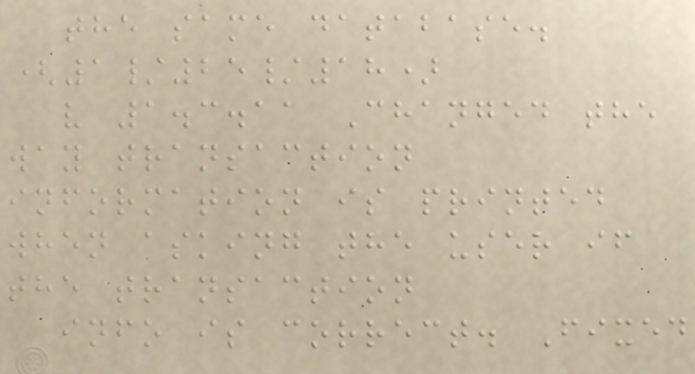the same database.
(1/25/18)
v 1.3.11 Changed the
way transaction
information is printed
when asking the user if
the transaction
info is correct. Fixed
